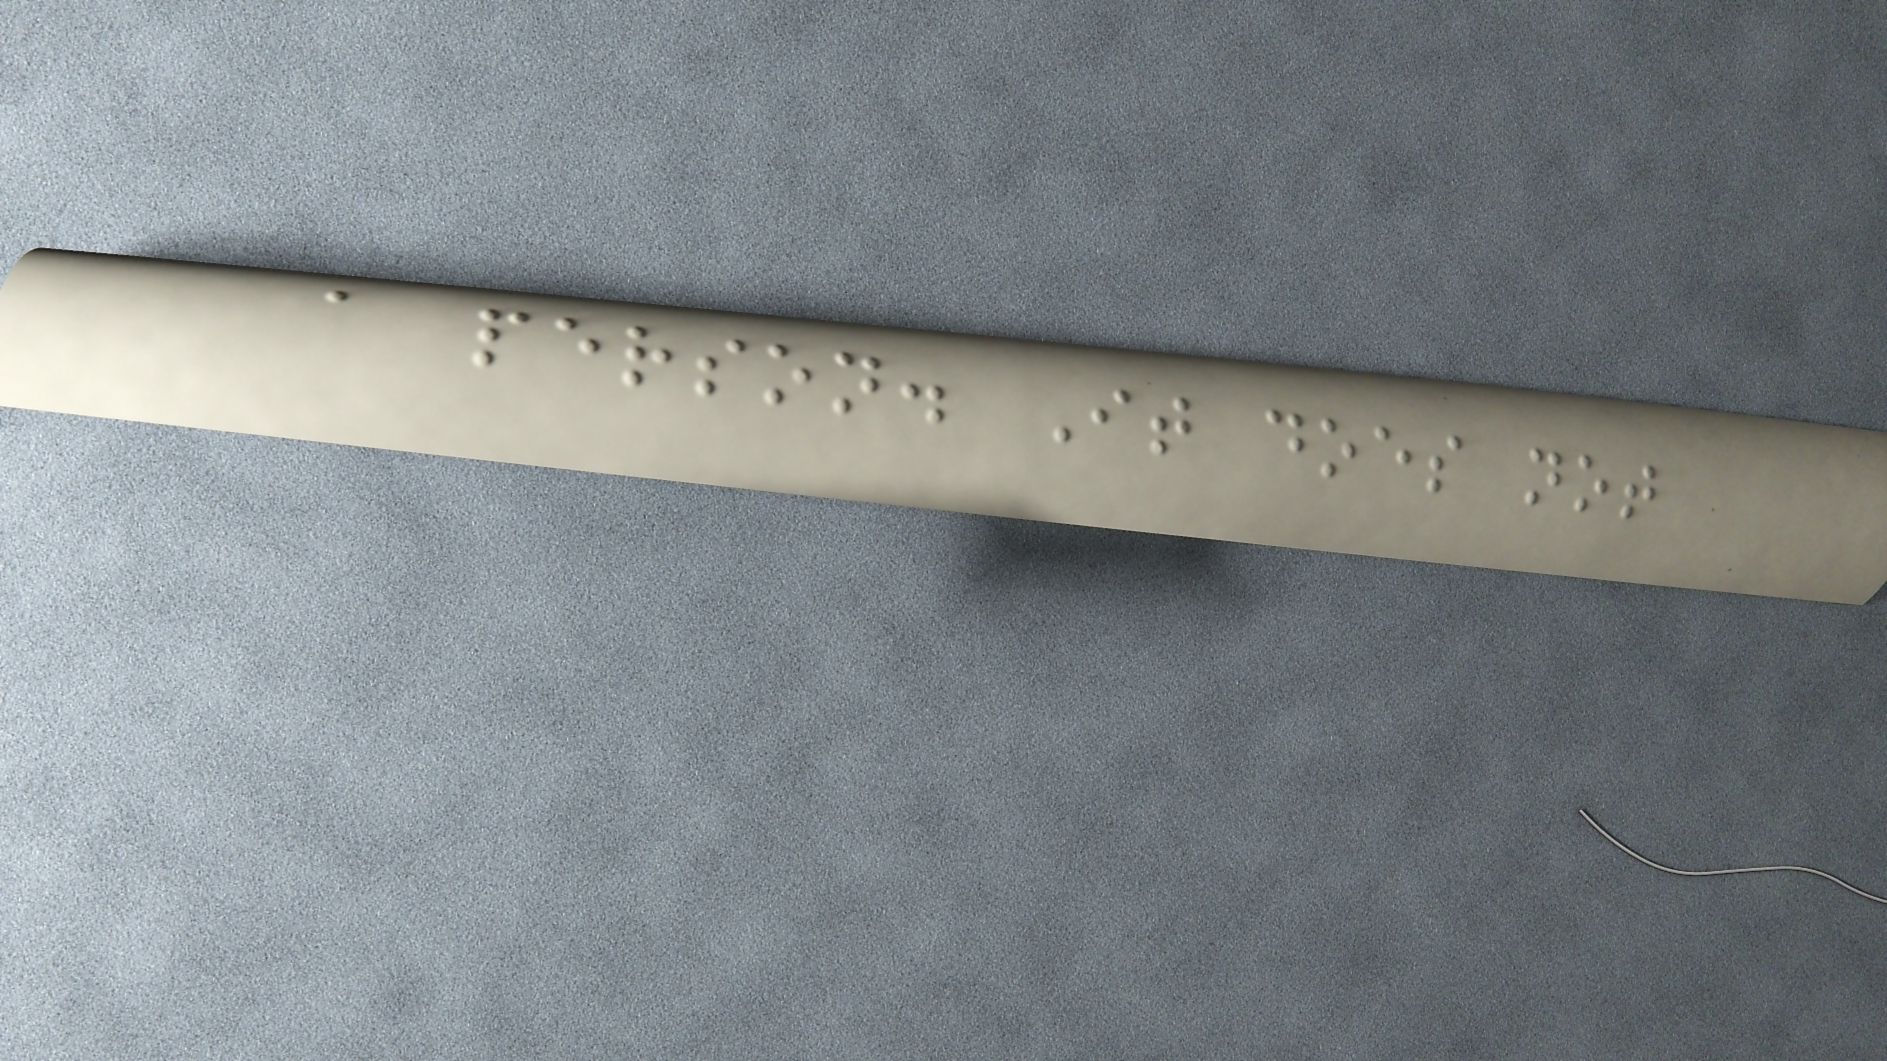a person. It does not
